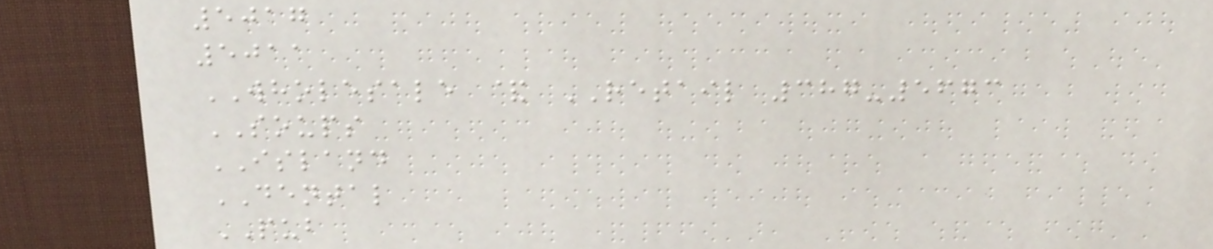5017
5011
WHOLESALE & RETAIL 387-5673
SOUPS
ISLAND
DENTAL
PUB
